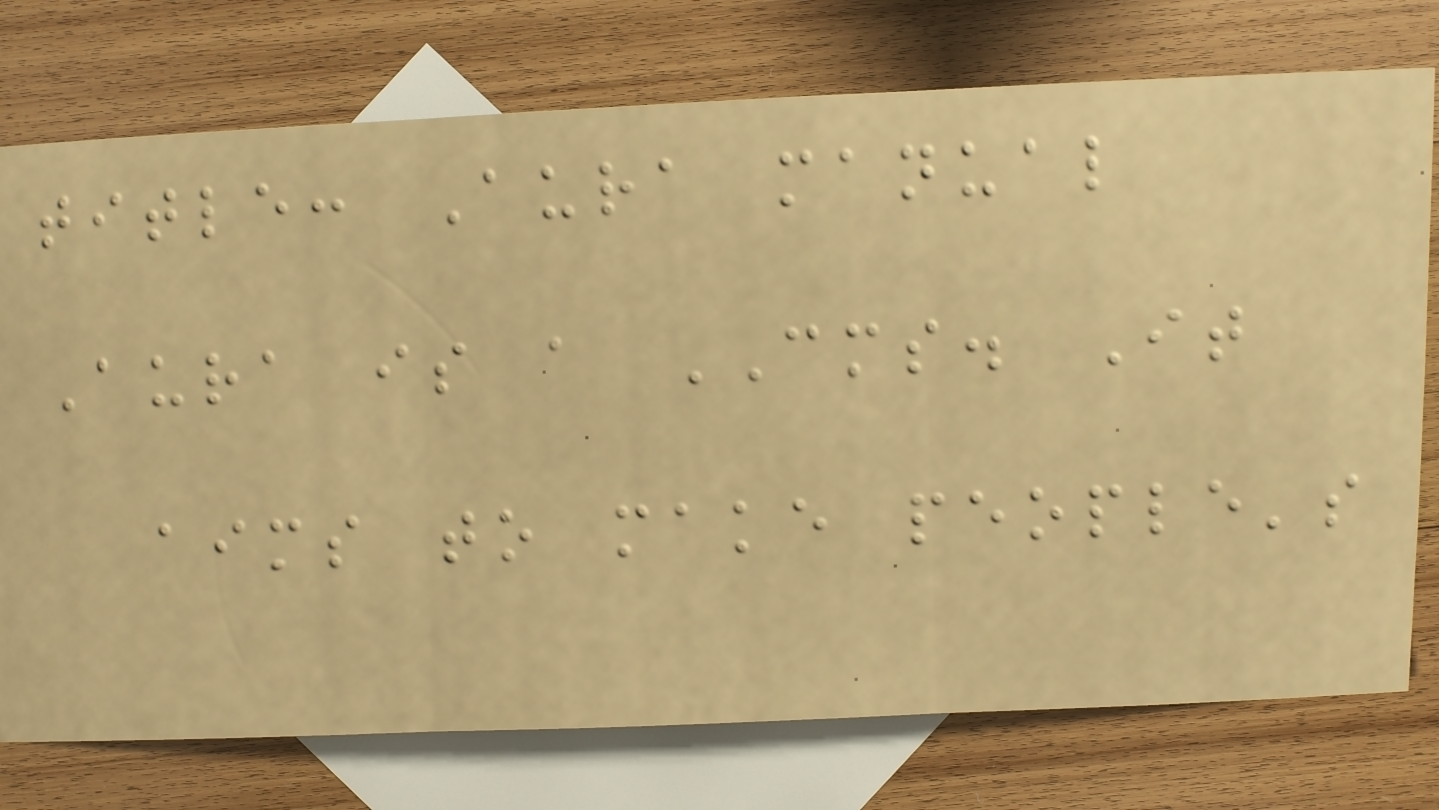title: Aura manual
Aura is a CMS. It
aims to make people's
